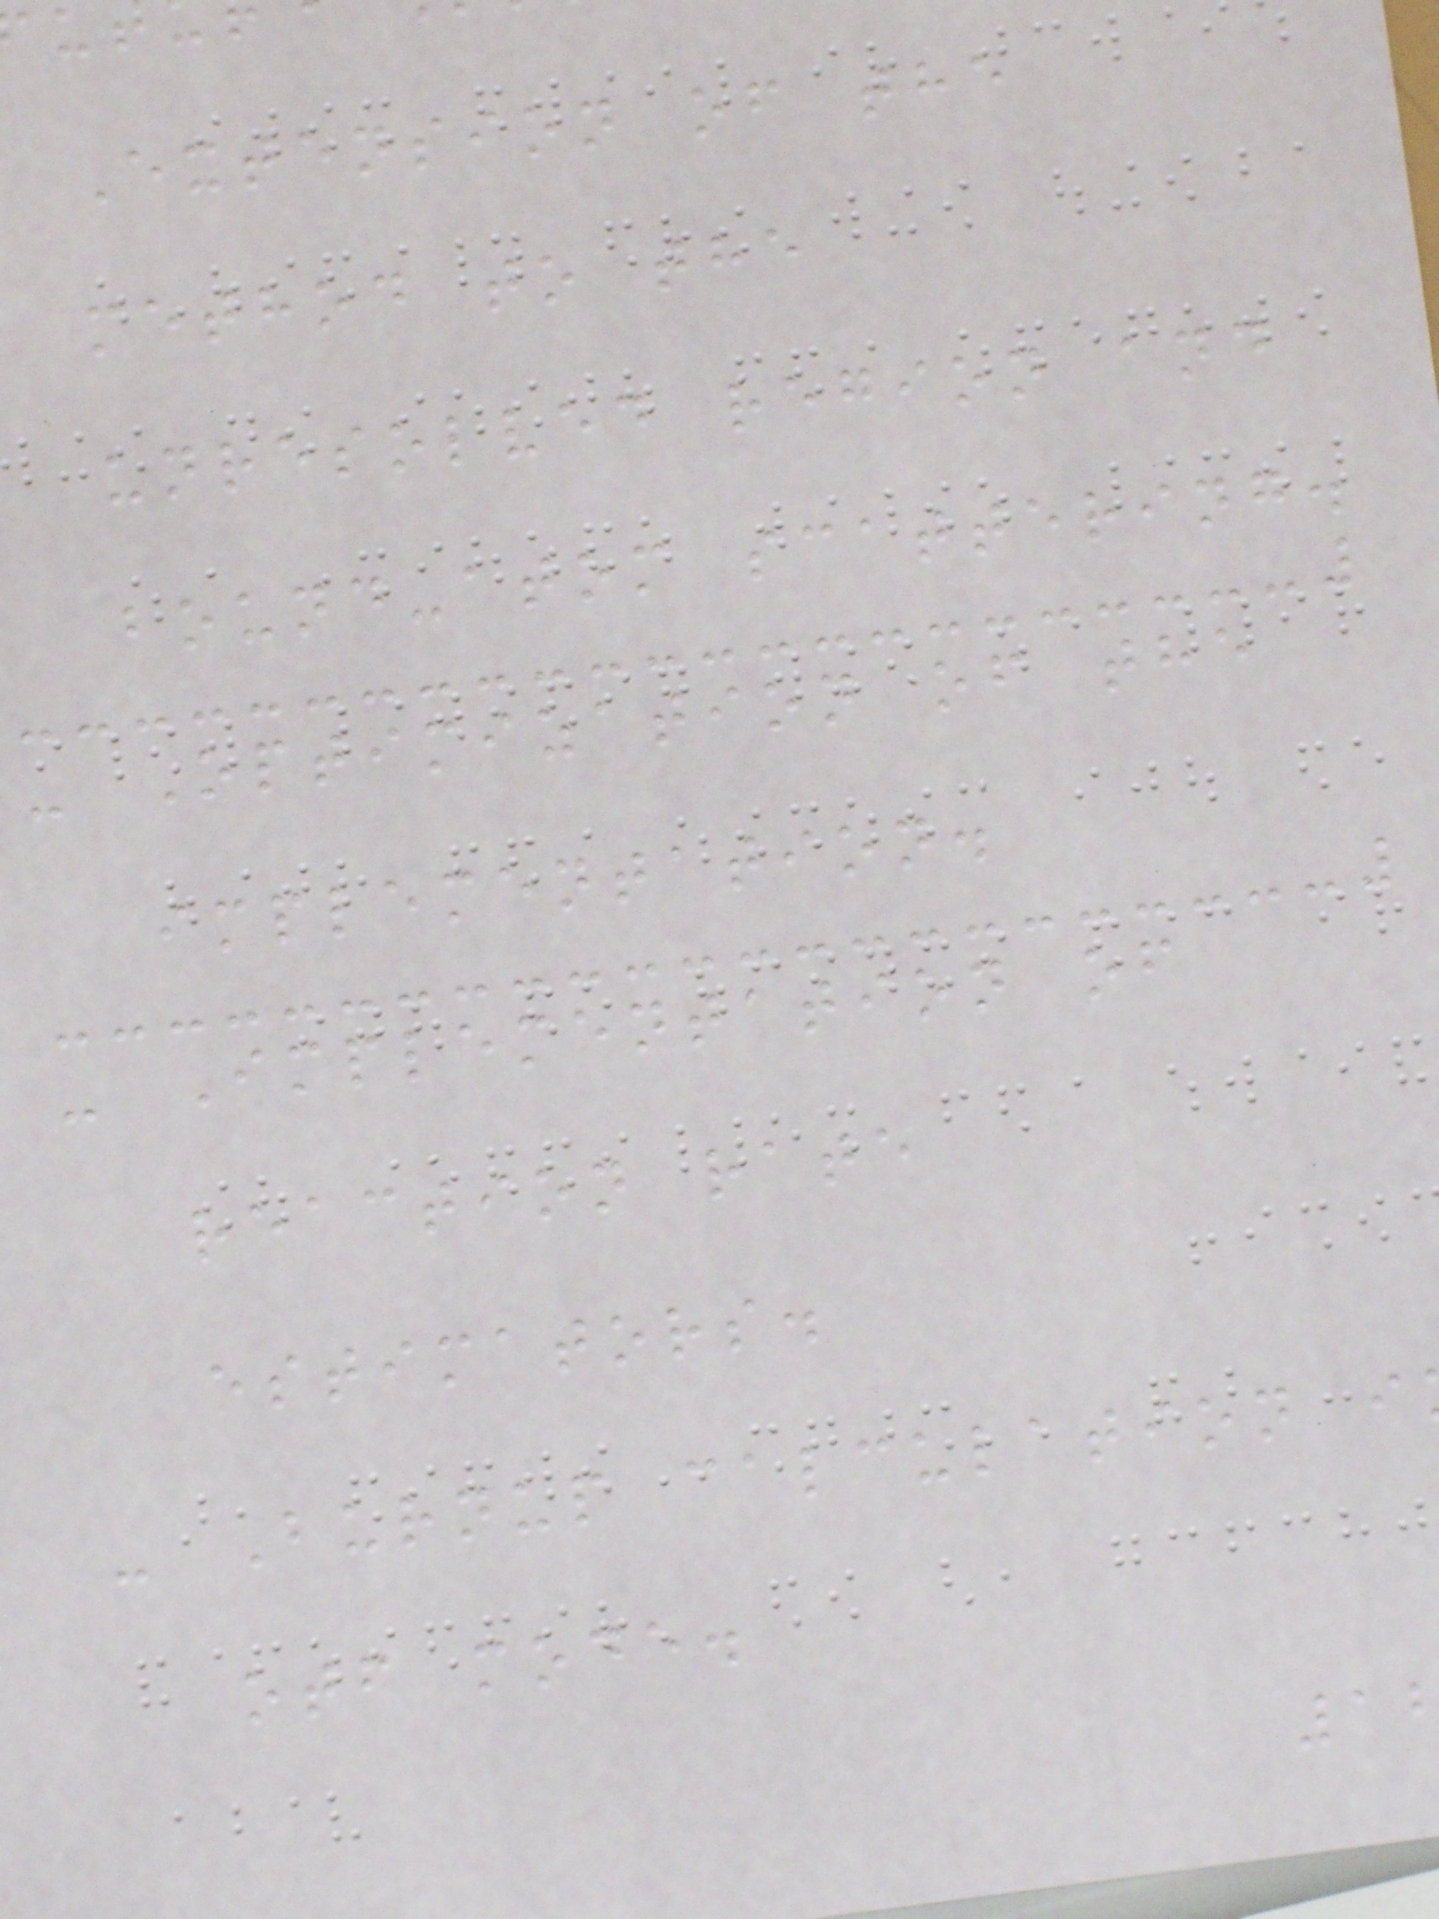Extension of the
method to the
unresolved region and
bound-atom scattering.
- Optimization of the
implementation.
- Implementation of
reaction rate
estimators.
- Burnup calculation i
otf mode.
